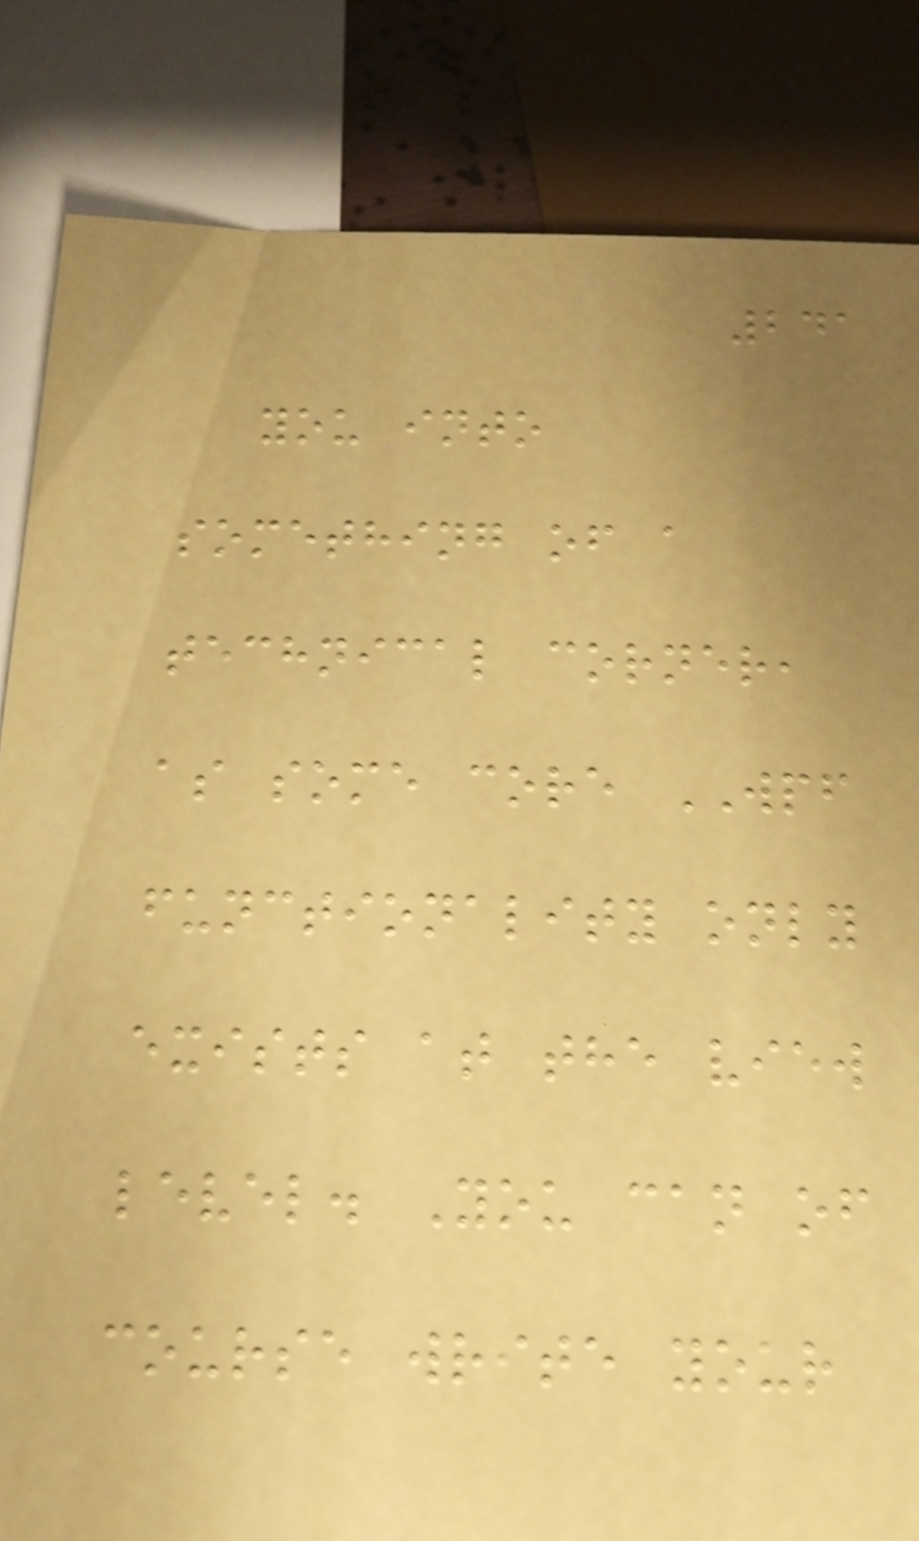241
you into
something of a
technical corner,
as some core WPF
functionality only
exists at the view
level. You can of
course write your
